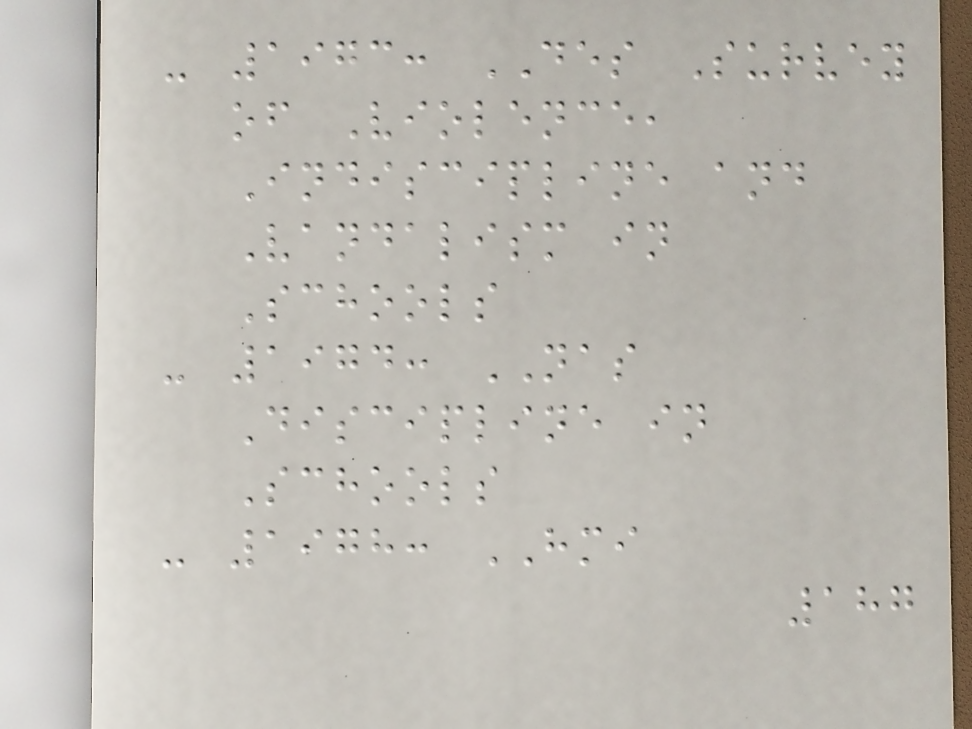- 1973: DES Survey
of Violence,
Indiscipline and
Vandalism in
Schools
- 1974: NAS
Discipline in
Schools
- 1978: HMI
187
